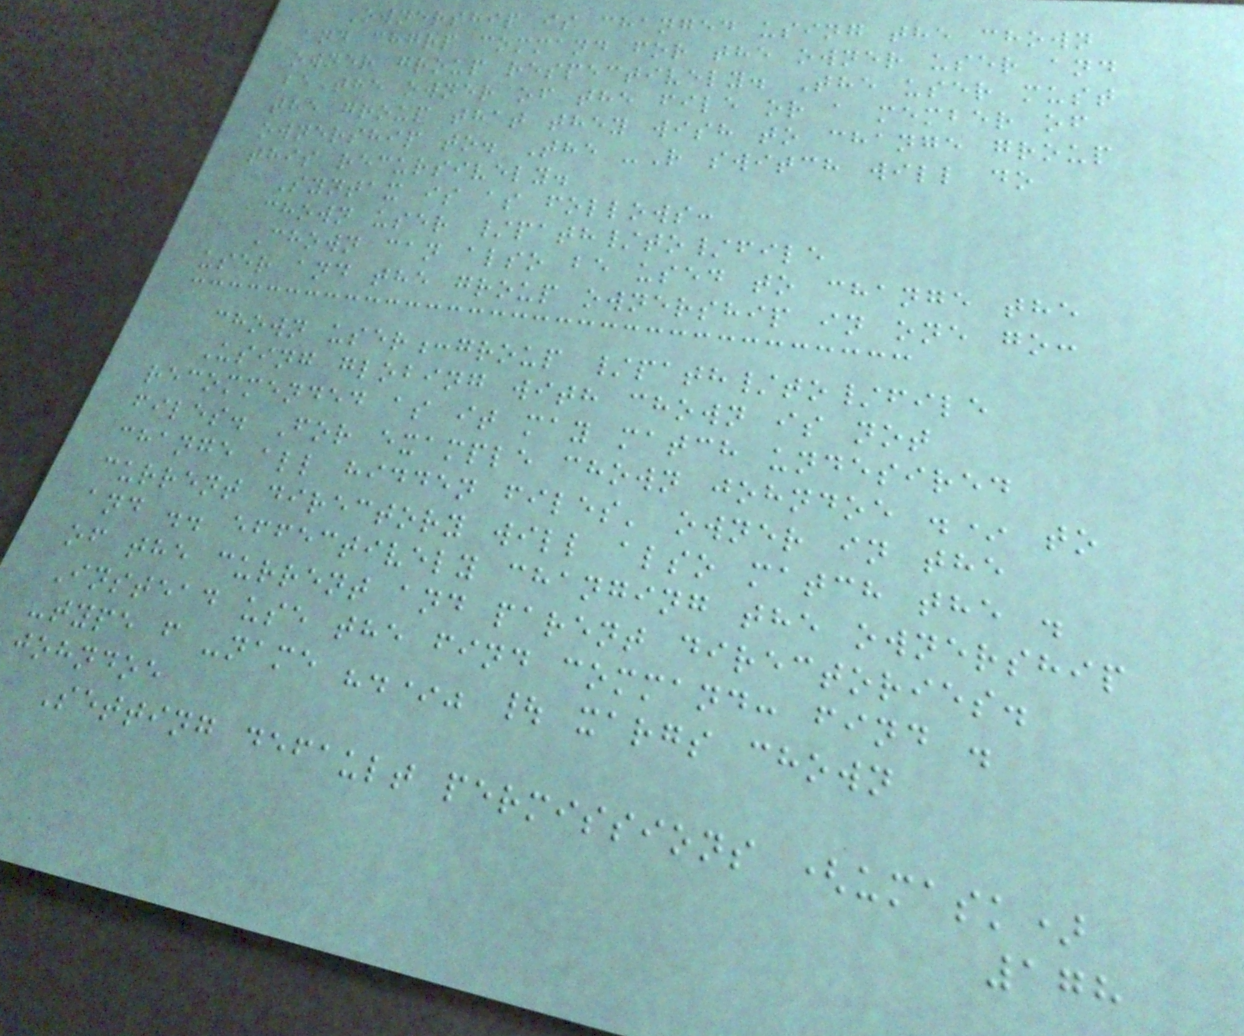Ownership is changed using the chown
and chgrp command for the owner user and
owner group respectively. The user must
be the owner of the file or a member of
the group that they wish to change group
ownership to. The -R switch will do
this recursively.
Syntax is as follows:
chown user /path/to/file
Chown can also be used to change the
user and the group ownership in one go:
chown user:group /path/to/file
Using globing with chown is not
recommended as it may match undesired
files. For example chown johndoe .* to
change all hidden files' owner in the
current directory will also match the .
and .. effectively changing the ownership
of the current and parent directories.
Instead use the find command: find .
-type f -name ".*" | xargs chown
johndoe
Setting default permissions (umask)
178
